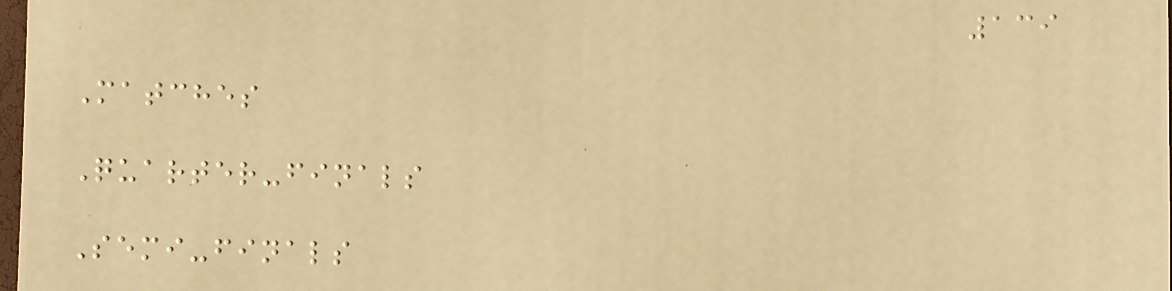139
Matches
Quarter-finals
Semi-finals
